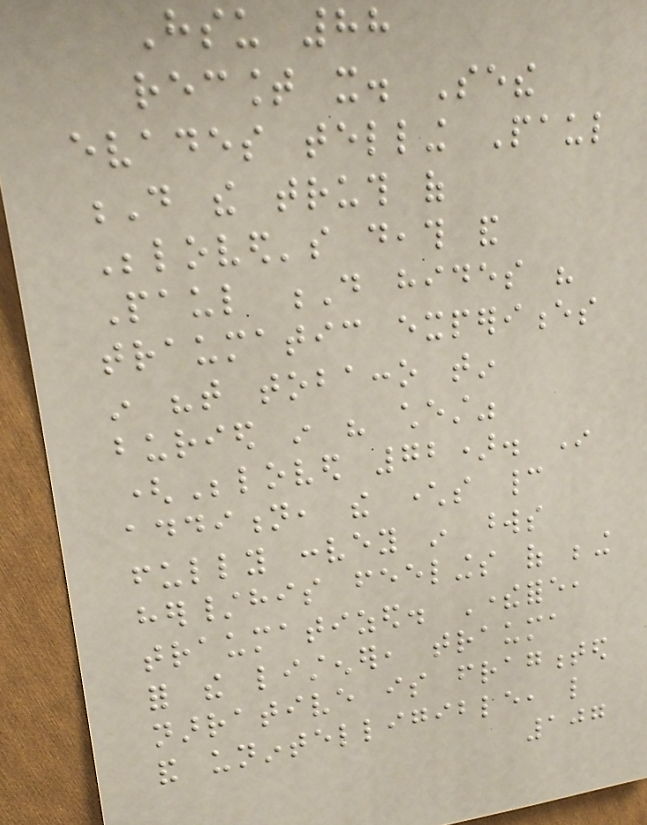Hsu 88
recount it. Sethe
evades telling Paul
D the truth of
Beloved's death and
Paul D hides his
traumatic experiences
in "that tobacco tin
buried in his chest"
(Beloved 72). In
addition, the characters cannot
fully convey in words
her/his feelings of being
traumatized. Therefore,
for the listener, trauma
narrative is fragmented
and unintelligible, like
107
